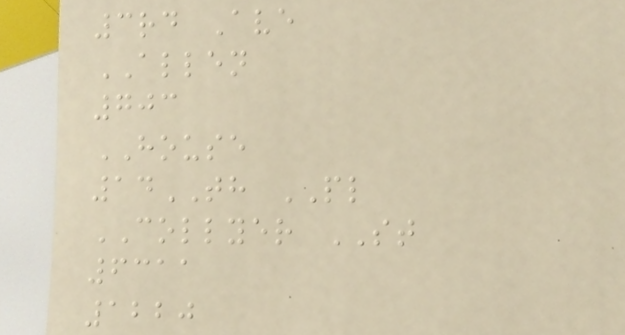3rd Ave
ALLEN
703
HOUSE
14TH PL
COLLYER ST
6311
1220
